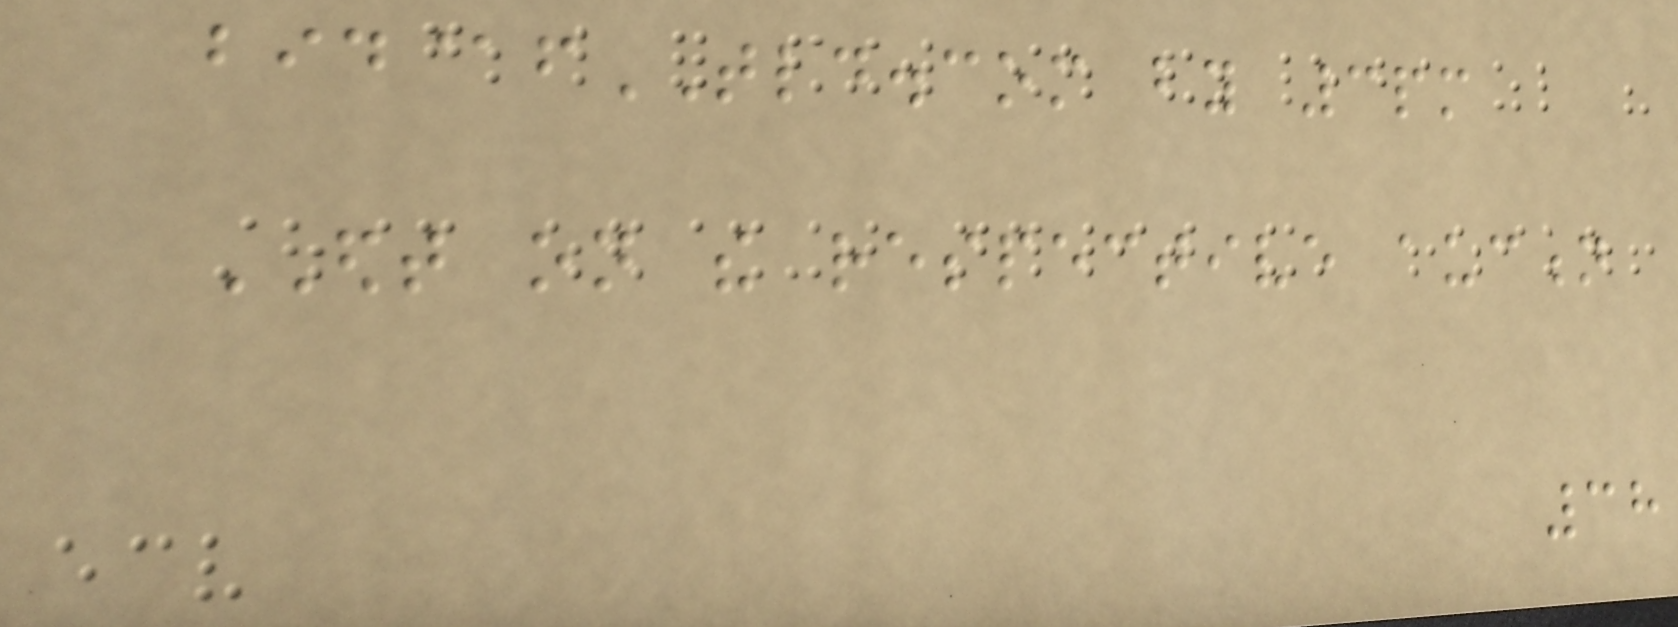bid@fTLD.com by 3pm
EDT on the respective auction
38
